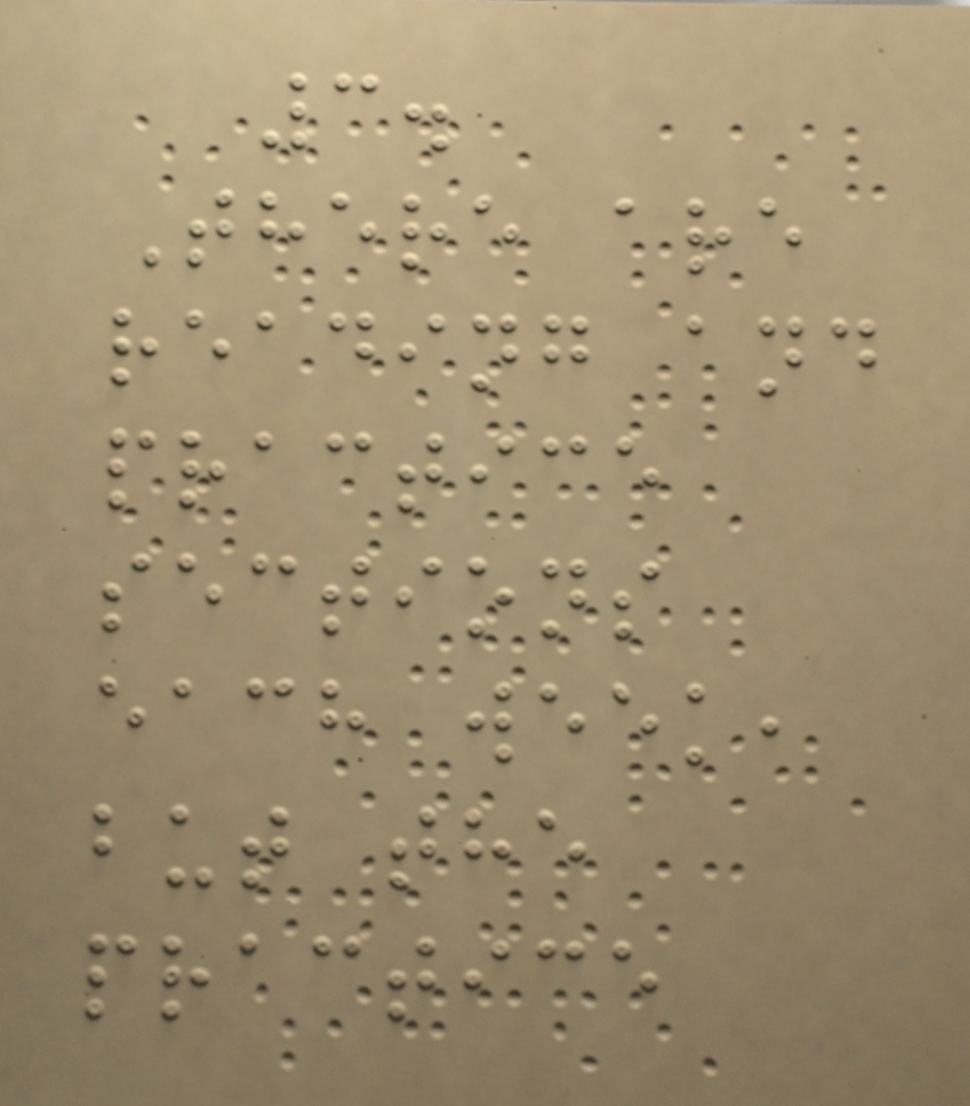3.
There are
reading and
practice
sections
each week,
but the
practice
